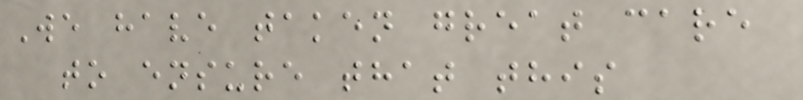We have taken great care
to ensure that this
